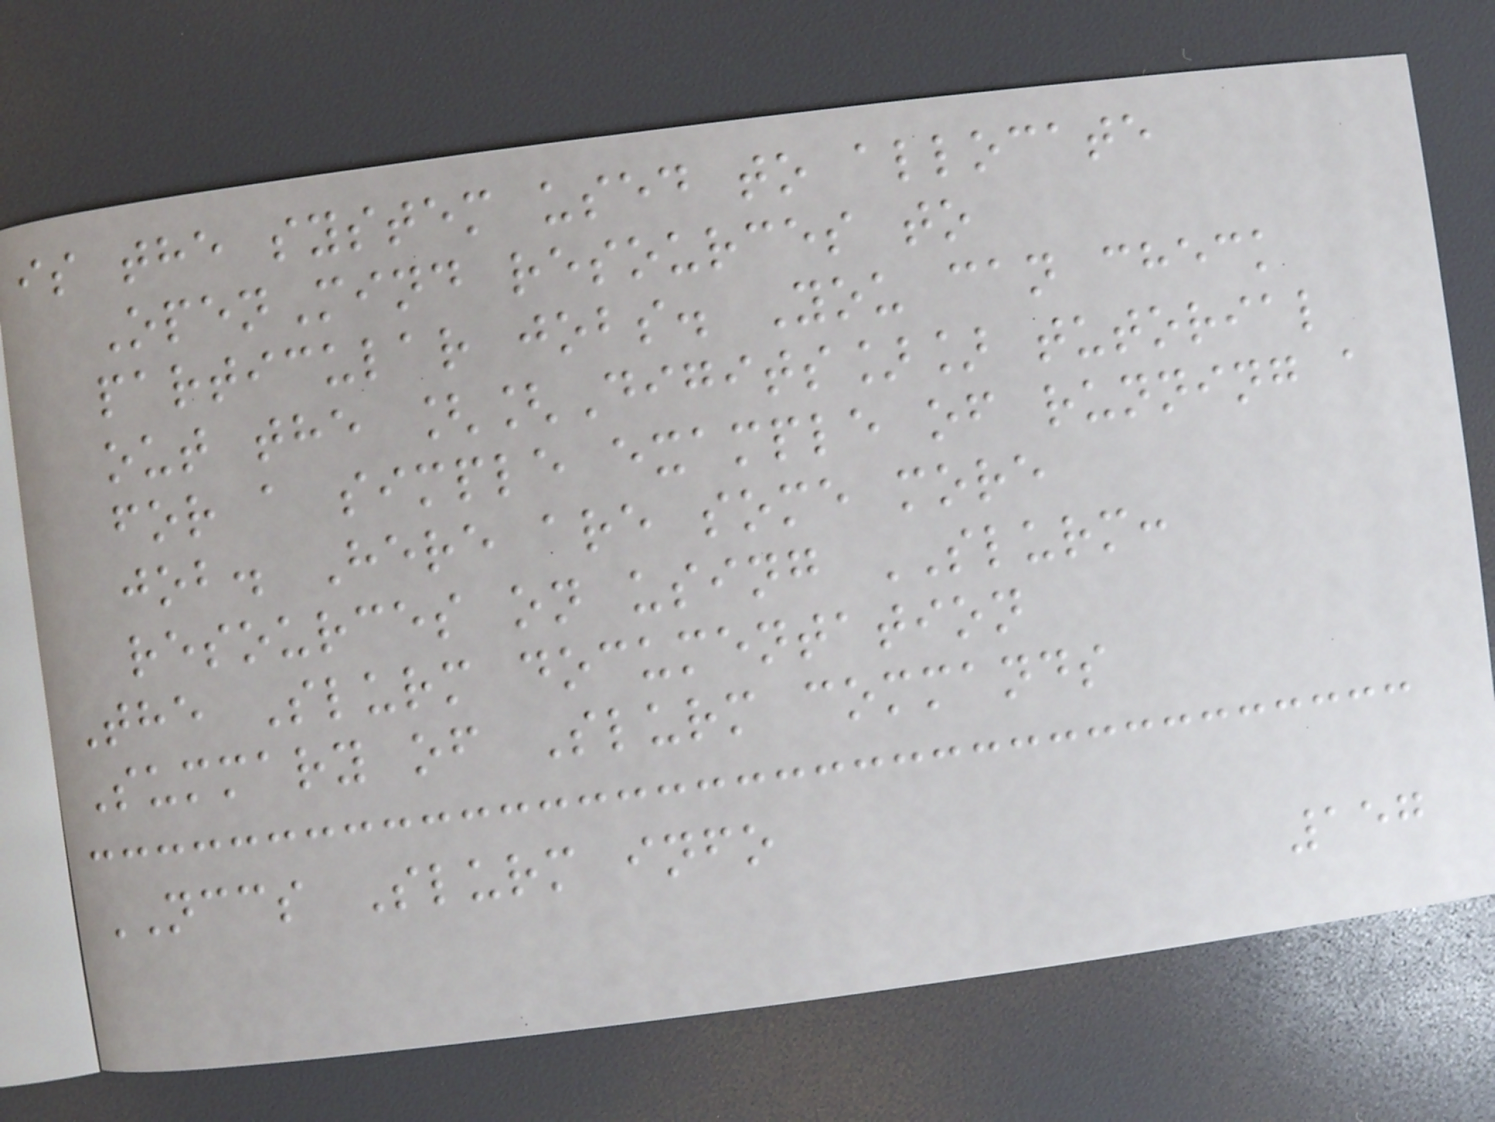is the system used to allocate
OpenMind resources to
particular jobs. You can check
out the [[Digits]] tutorial
for a simple example of running a
job. Here are some more
resources on using SLURM:
The Slurm documentation
Summary of Slurm commands
NCCS Slurm info
157
